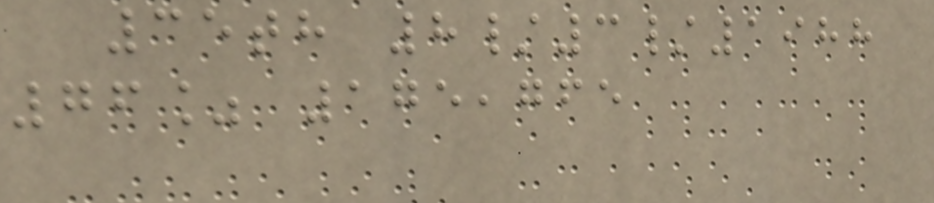35th 8/3/1988
76% 175,765
